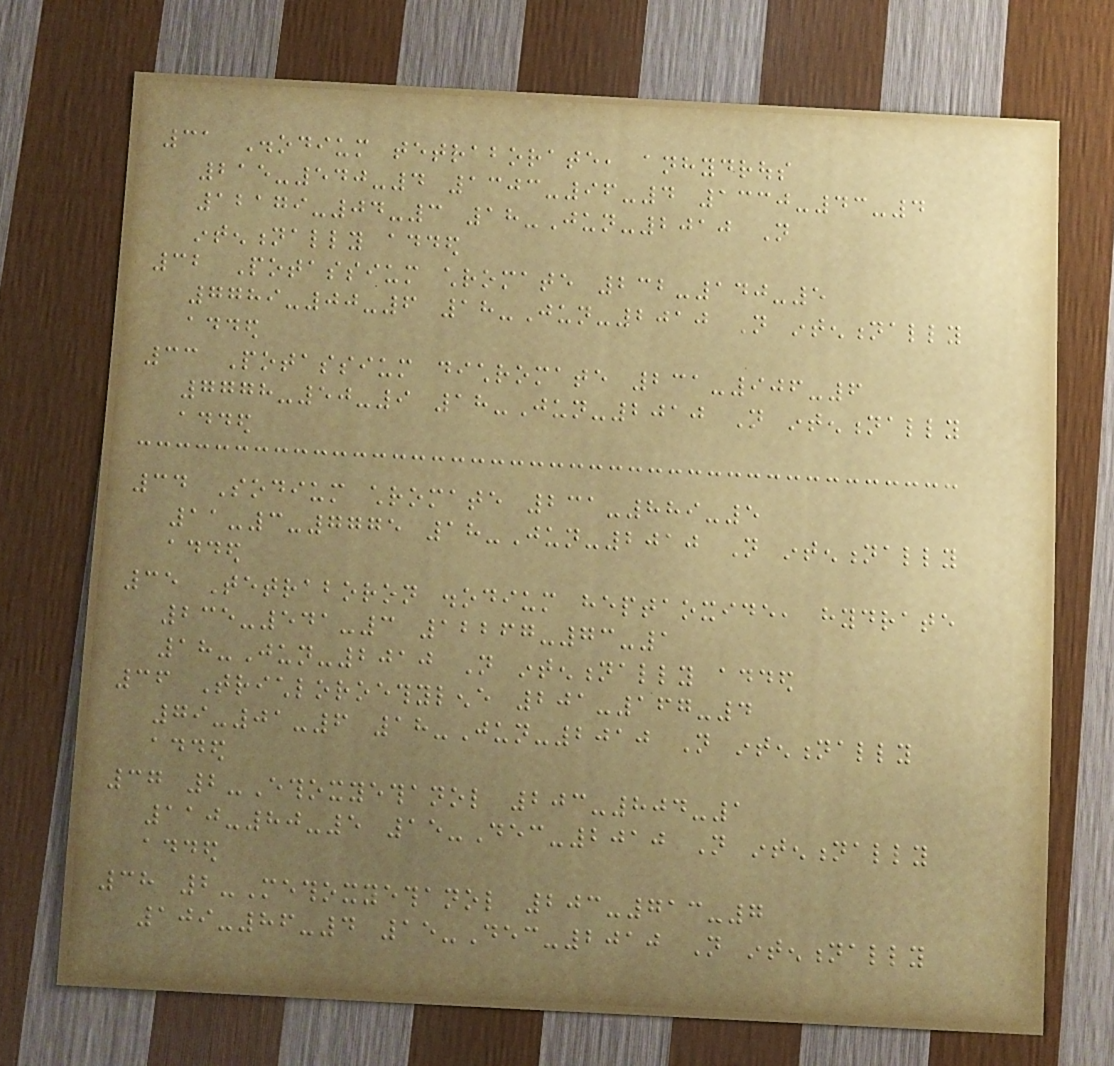31 Disodium tetraborate, anhydrous
215-540-4 1303-96-4 1330-43-4
12179-04-3 18-Jun-2010 Not
intentionally added
32 Potassium chromate 232-140-5
7789-00-6 18-Jun-2010 Not intentionally
added
33 Potassium dichromate 231-906-6
7778-50-9 18-Jun-2010 Not intentionally
added
34 Sodium chromate 231-889-5
11-3-7775 18-Jun-2010 Not intentionally
added
35 Tetraboron disodium heptaoxide, hydrate
235-541-3 12267-73-1
18-Jun-2010 Not intentionally added
36 Trichloroethylene 201-167-4
79-01-6 18-Jun-2010 Not intentionally
added
37 2-Ethoxyethanol 203-804-1
110-80-5 15-Dec-2010 Not intentionally
added
38 2-Methoxyethanol 203-713-7
109-86-4 15-Dec-2010 Not intentionally
